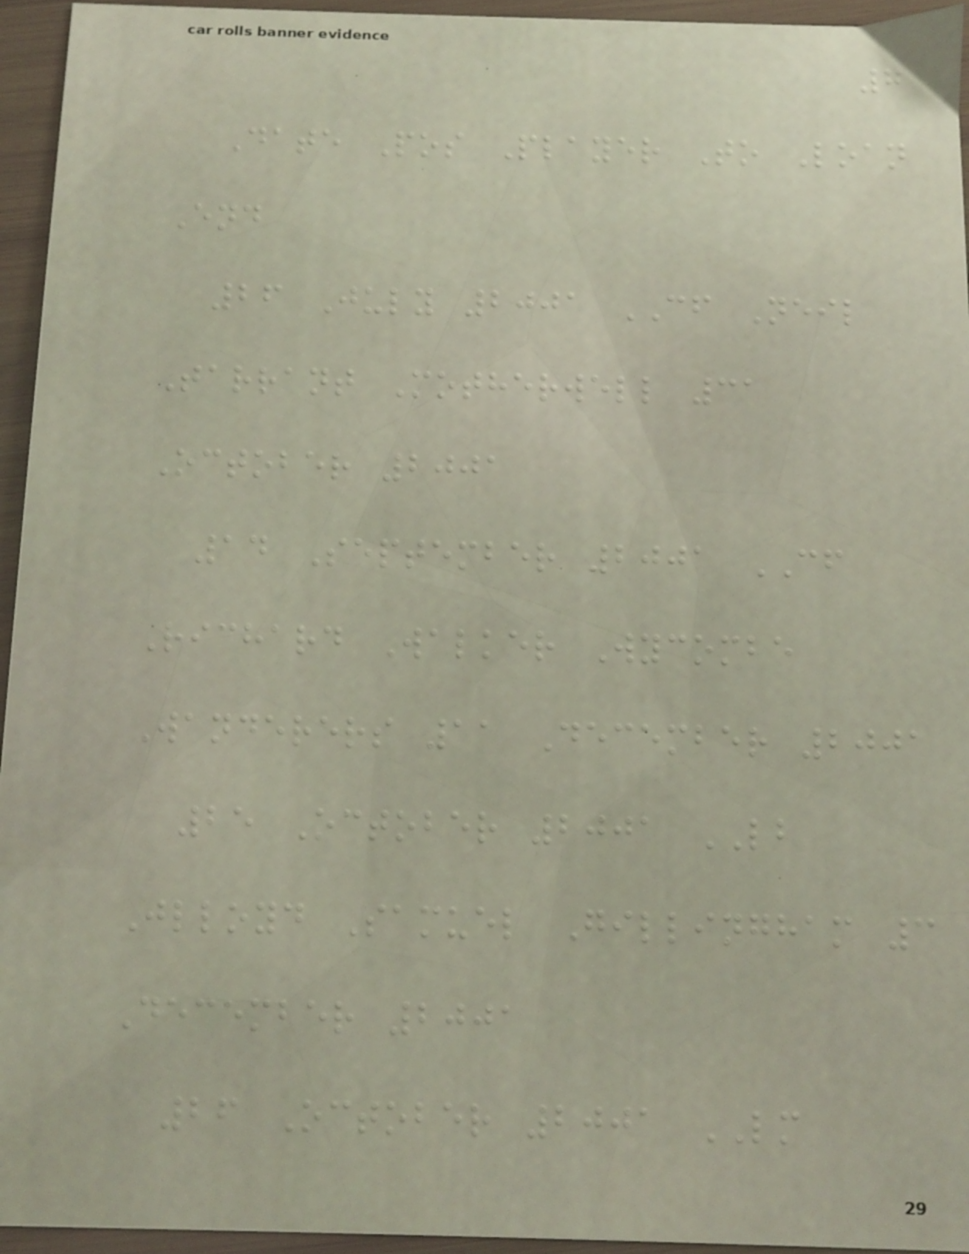7
Date Pos Player To Loan
End
26 July 2001 CF Neil
Tarrant Motherwell 31
October 2001
14 September 2001 CF
Richard Walker Wycombe
Wanderers 11 December 2001
25 October 2001 LB
Jlloyd Samuel Gillingham 3
December 2001
26 October 2001 LM
